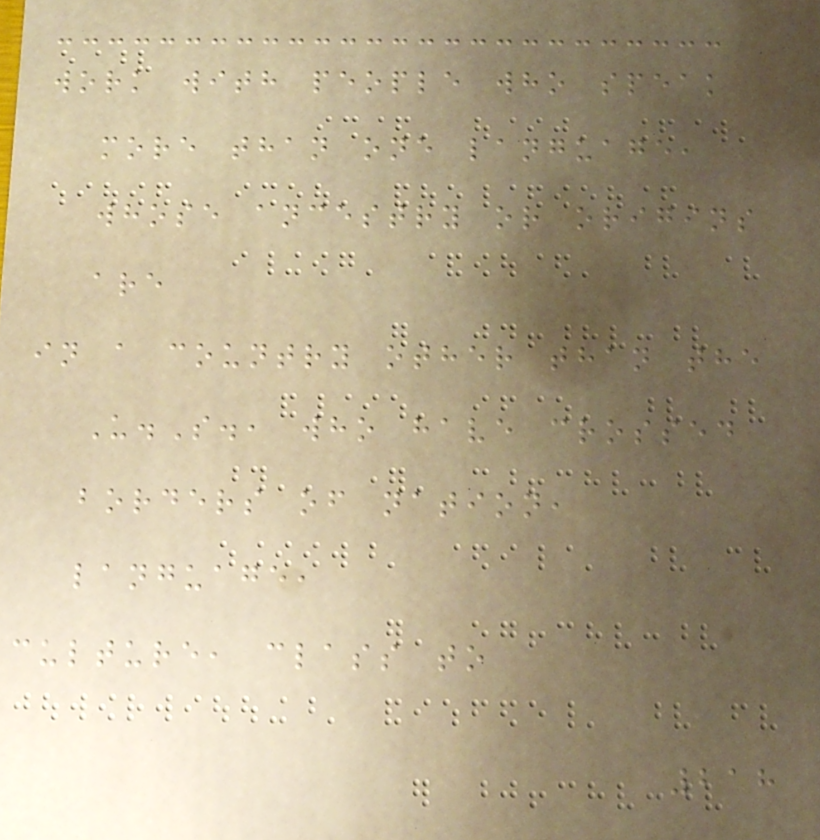work with people who speak
more than one language,
whose ancestry or origins
are
in a country other than the
U.S., who have crossed
borders of nation,
language,
culture, class to
218
